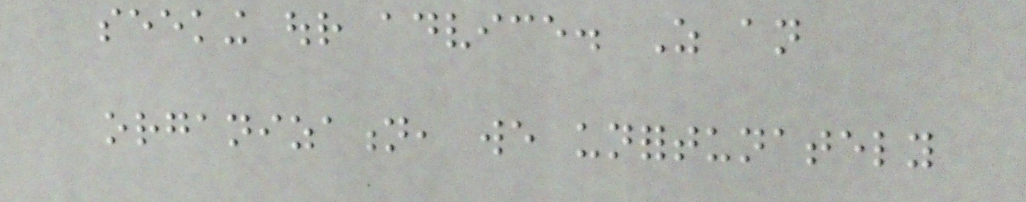seeking our advice. As an
organization, we unfortunately
